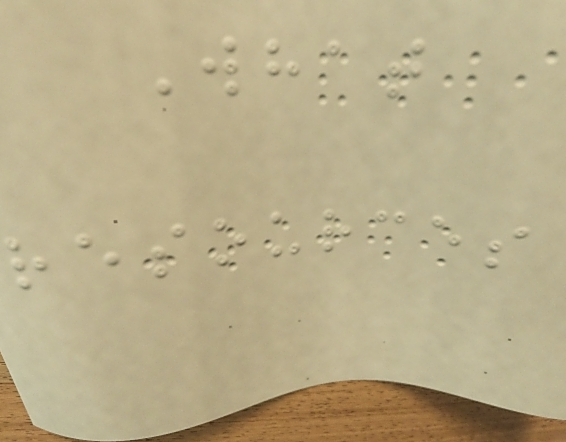What
resources
